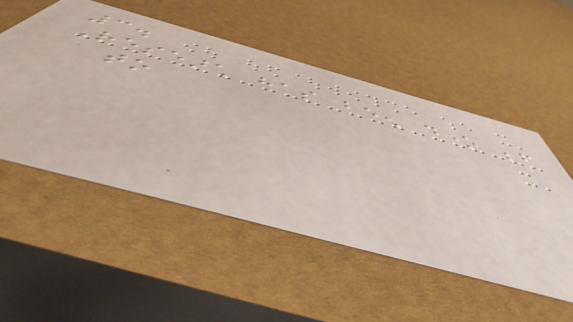3.
Research has been done before
to
